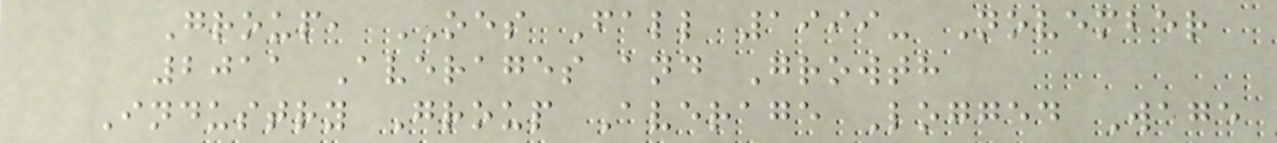Group, OES Fall 1999- November
2011 Averages and Growth
Industry Group Average Logged Wage
